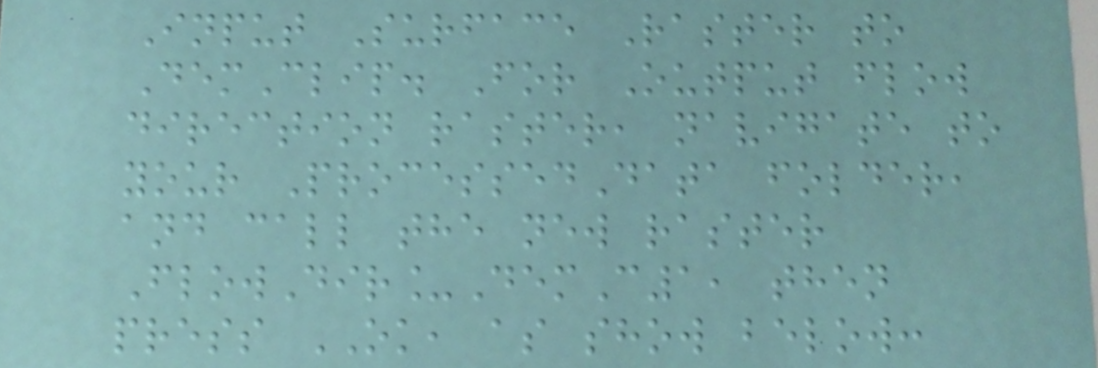Input Surface Raster to
DemClip. For Output flow
direction raster, navigate to
your ProcessedData folder,
and call the new raster
FlowDir_DemC1, then
press OK, as show below:
